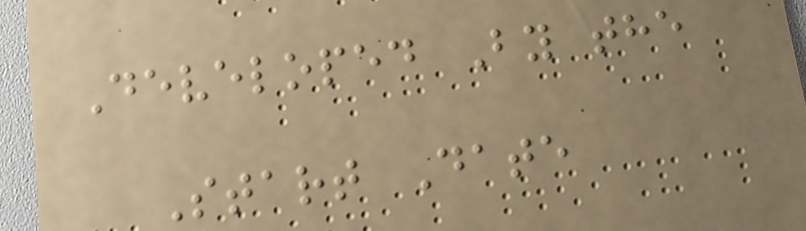Developed By the
Start Date
